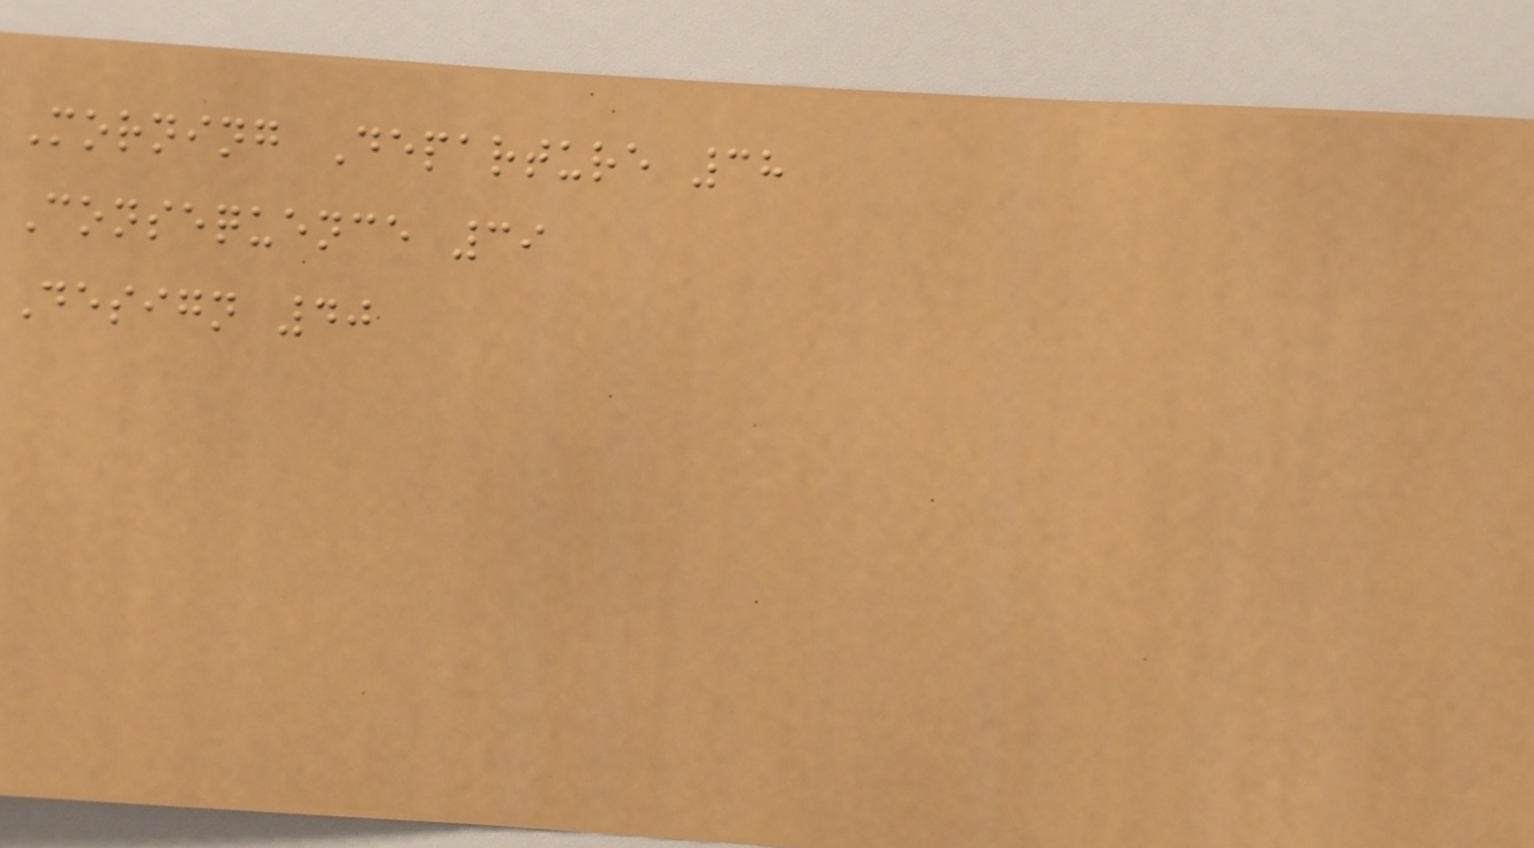Morning Departure 38
Consequence 39
Design 40
